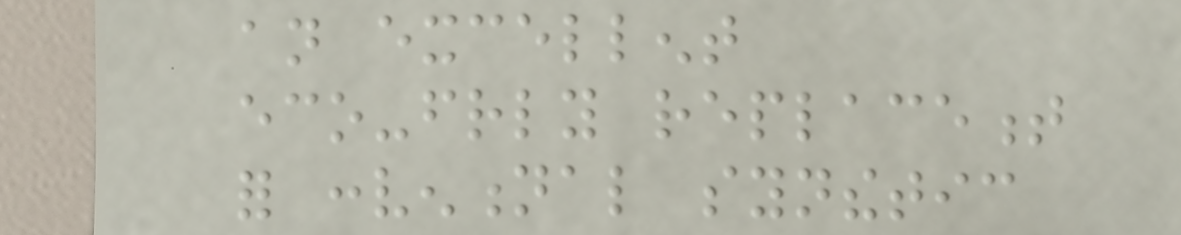an excellent
eco-friendly replacement
for conventional synthetic
